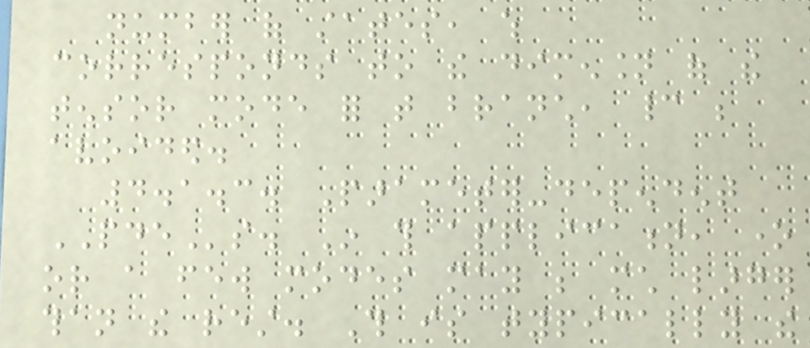number of states, which
corresponds to the dimension of the
tensor mode for that branch, cannot be
avoided.
4.1.3. Parameter-dependent
PDEs. In this application, one
or a few modes may be much larger
than the rest. This is typically the
